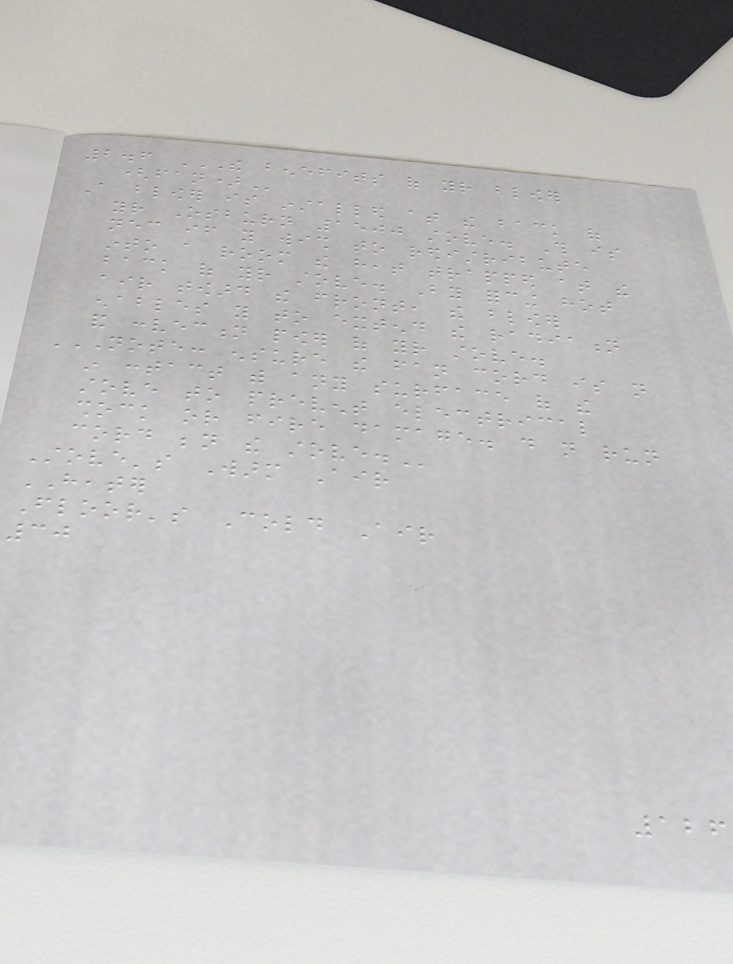2.6 THE BENEFITS OF YOUR BLOWER
(FAN)
A blower is installed at the back of
your Osburn 1500 stove. This is
necessary if you wish to redistribute
into a room the heat trapped at the
back of your stove. By forcing hot
air toward the front, the blower
enables you to extend the radiation
and convection power of your stove.
NOTE: ENSURE THE FAN CORD IS NOT
IN CONTACT WITH ANY SURFACE OF THE
STOVE TO PREVENT ELECTRICAL
SHOCK OR FIRE DAMAGE. DO NOT RUN
CORD BENEATH THE STOVE.
Stove's Warm Air
HEATER
Floor's Cold Air
30
126
